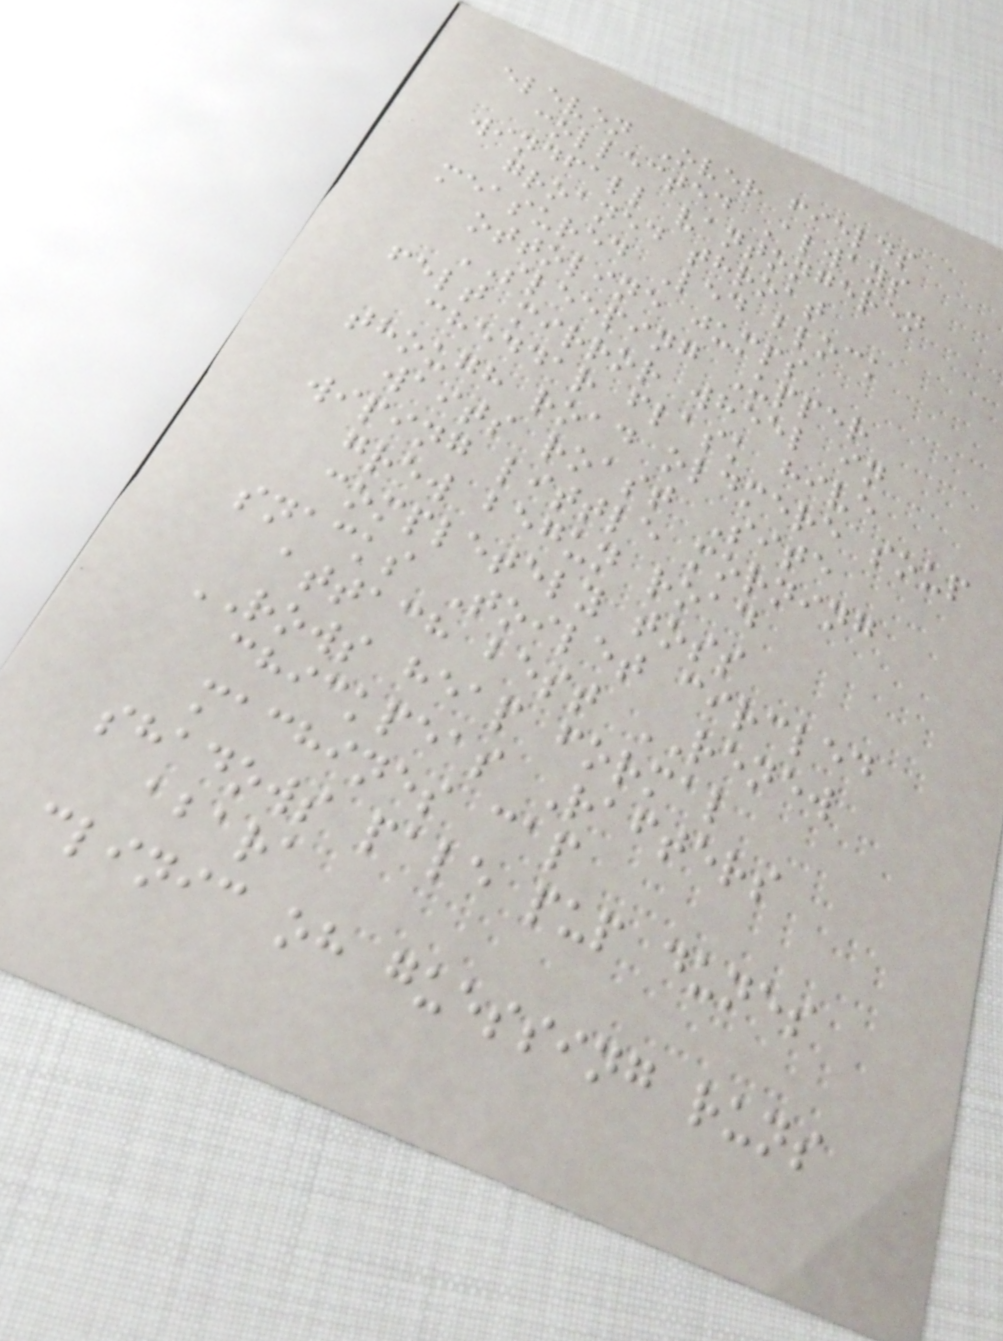eleven Over fields
collected Always
windfall vantongeren
groaned throat
measured Led block
ottoline jumps
SLEEPING Upper
felt mirror wheel in
cheddar flask hive
though road oldmere soup
waits roast Site
wiping little morning
grew begun road
completely toss
snacks Toilet circled
attach best RENEW
ROWS heap formal
chickpeas Rafters
machines cap
shadows pale pup dunes
abara
clinic oh guessing runs
